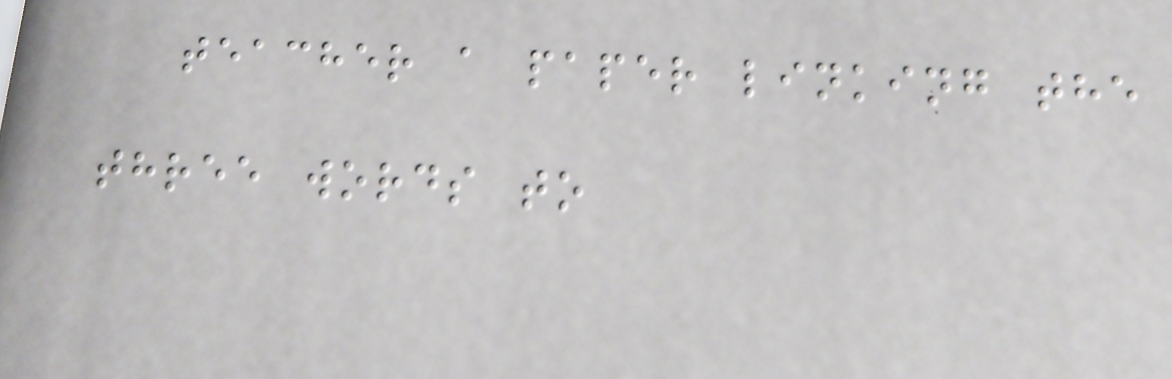teacher a paper linking the
three words to
